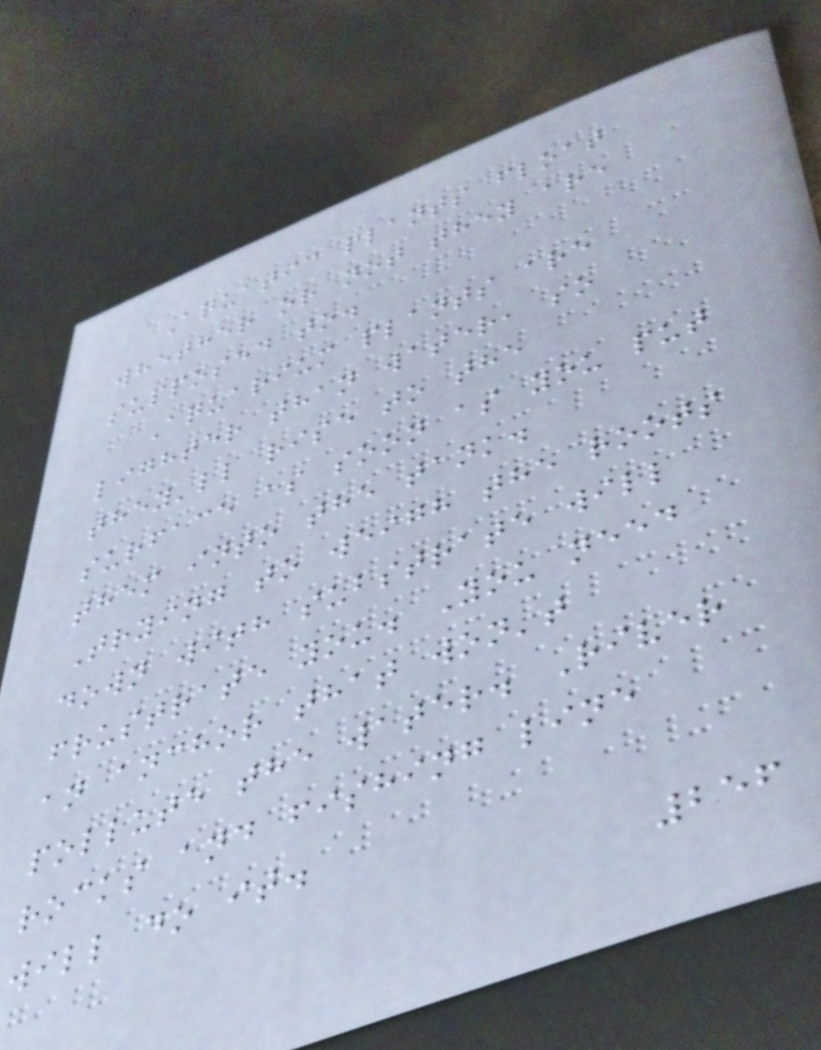Aquatic plants float
whether or not they are
supposed to.
Aquarium plants are
lighter than water, so
they'll rise to the
surface as soon as you put
them into the tank.
Trying to weigh the roots
down with substrate will
frustrate you. You need
an anchor that won't
pollute the water. River
rocks and fishing line
will do it.
256
